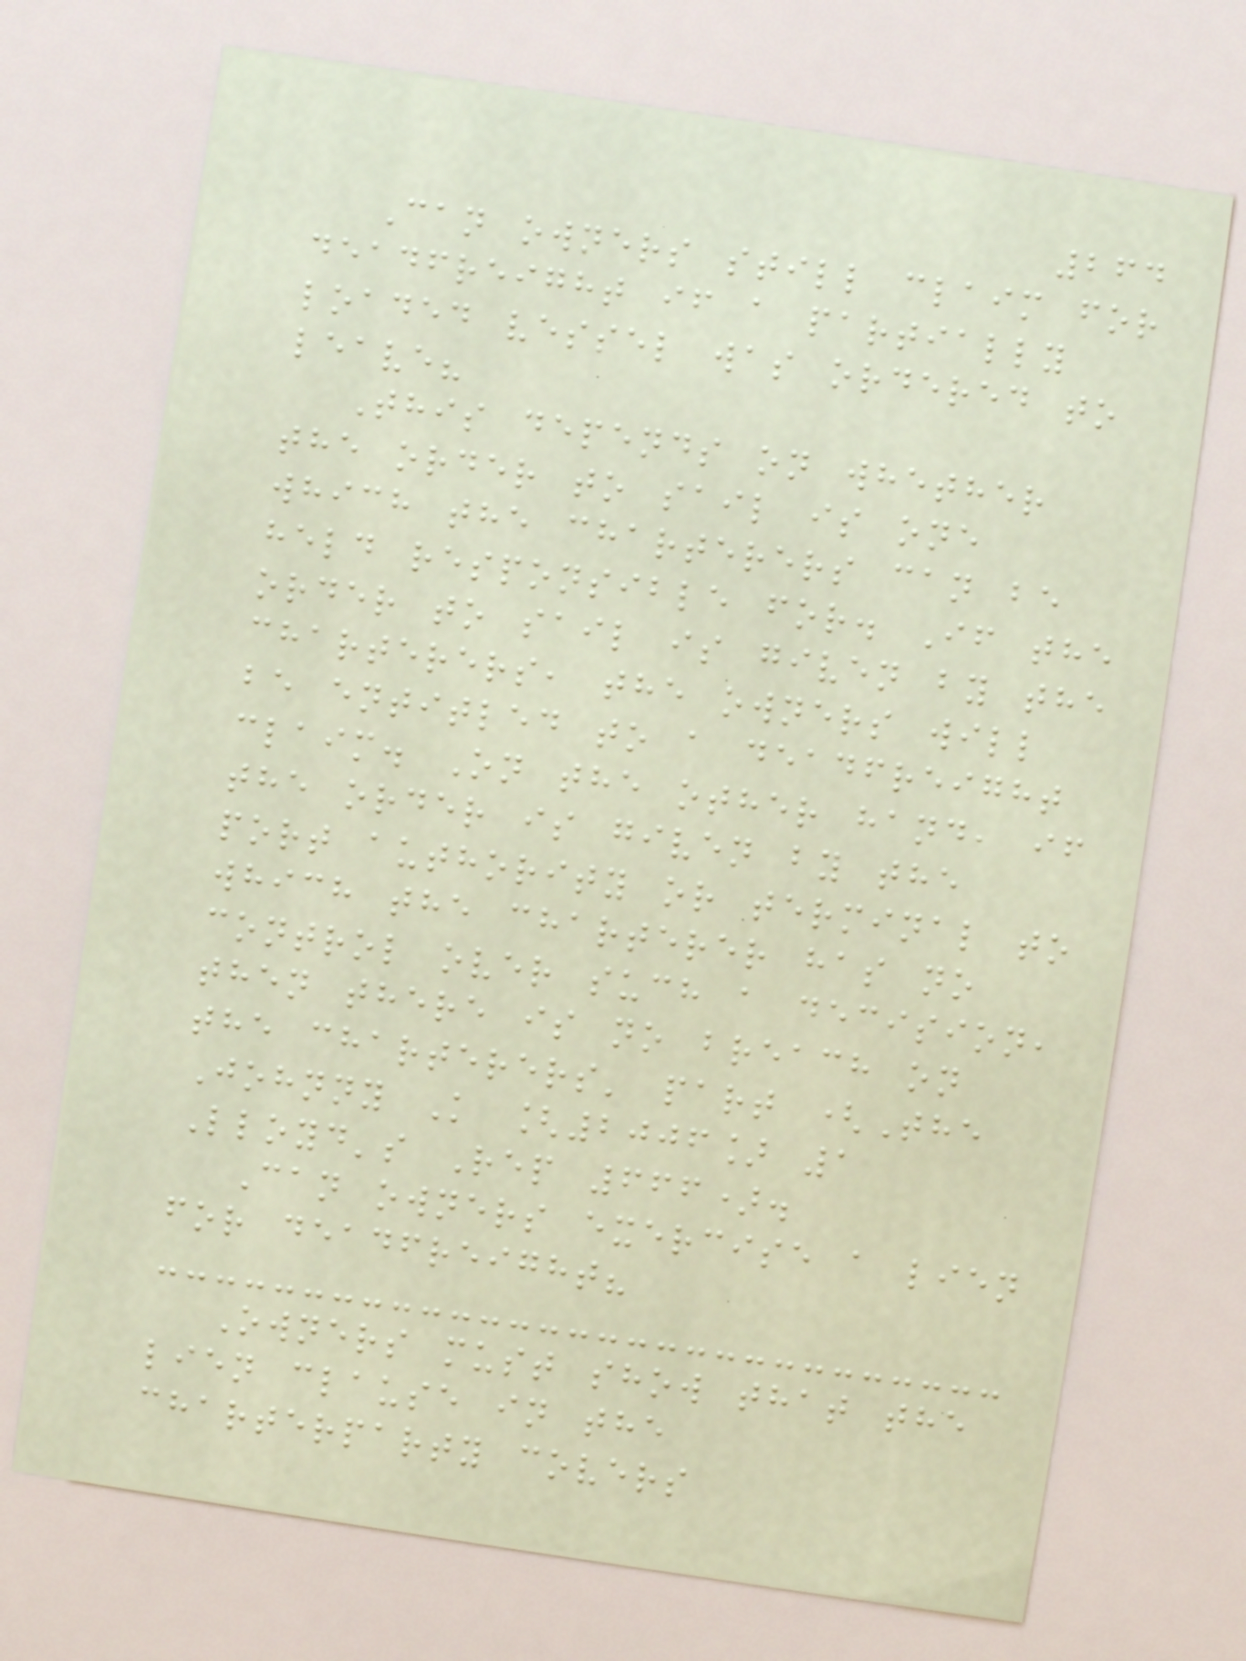264
Can owners still claim for
deadfreight if a partially
loaded vessel was ordered to
leave?
This depends on whether
the order to sail is one
which the charterers can be
held responsible for. If the
order to sail is given by the
charterers, the owners will
be entitled to a deadfreight
claim. On the other hand, if
the order is given by the
port authority or terminal to
which the charterer has no
control over such a decision,
then there is no breach on
the charterers' part (The
Johnny K [2006] 1
Lloyd's Rep 666).
Can owners exercise a lien
for deadfreight?
Owners must show that the
lien clause in the
charterparty covers
